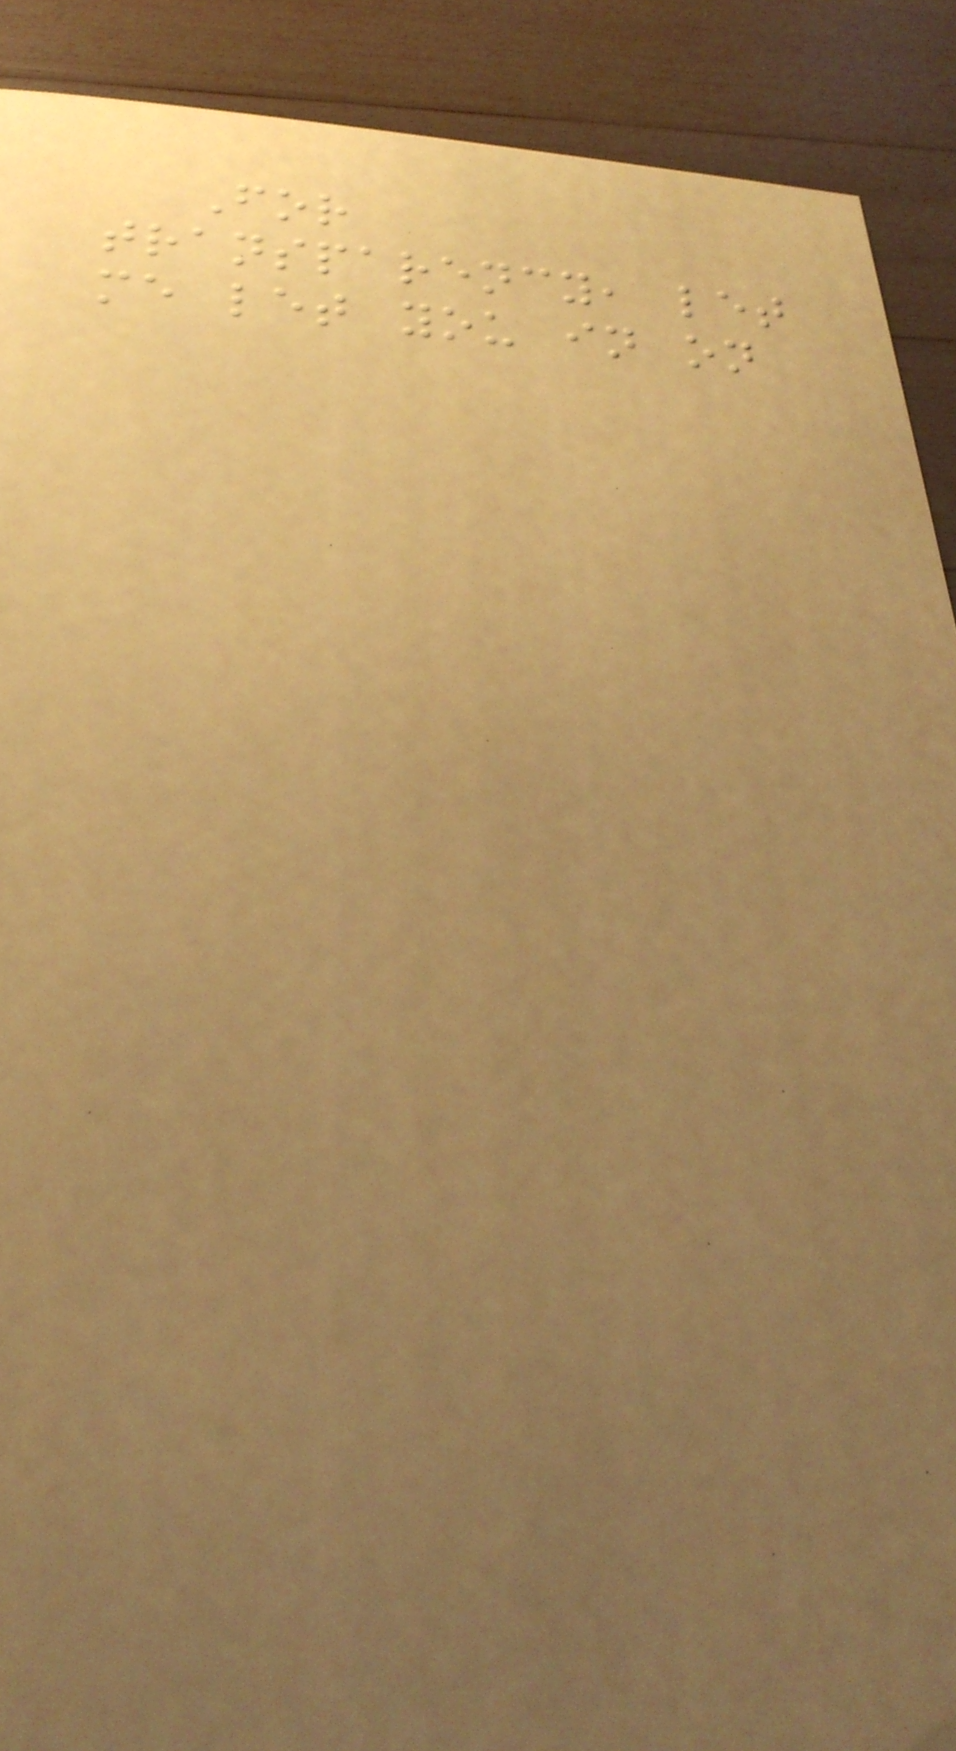For
transparency, let
me let you in on
